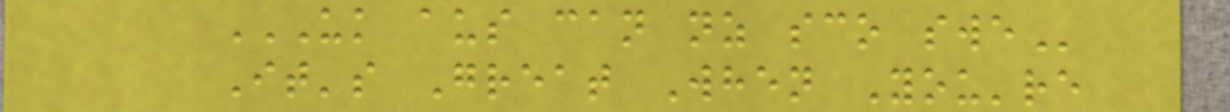UK AUS CAN NZ SCO SWE
It's Great When You're
